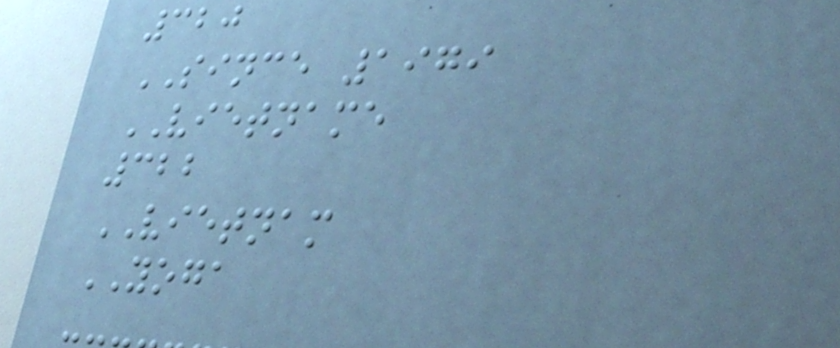320
SINCE 1979
VIETNAME
322
VIETNAM
YOGA
